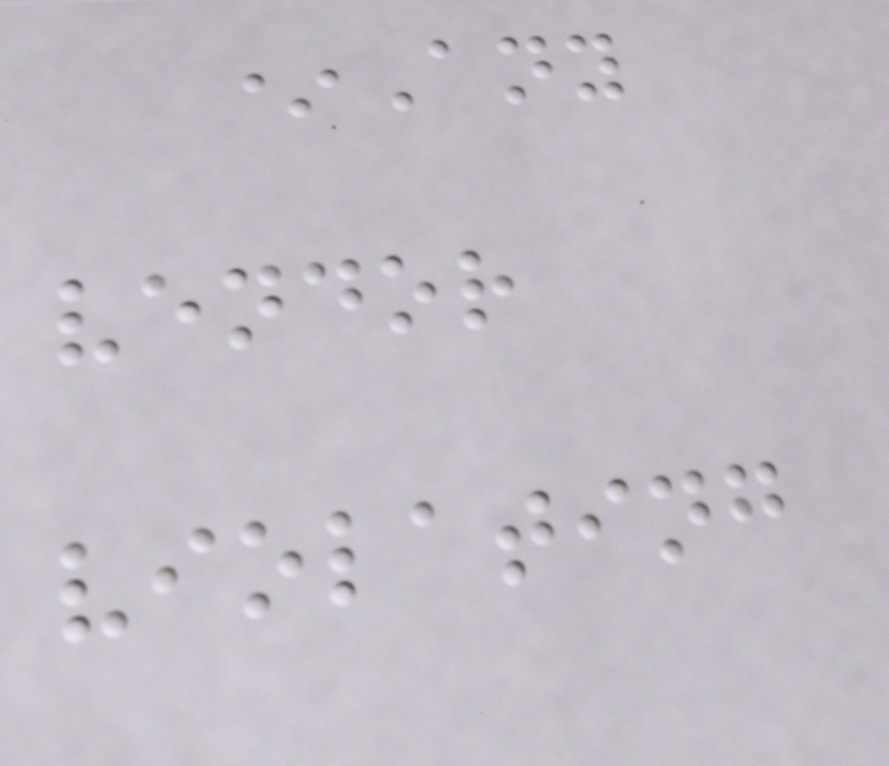*Any
vendor
violating
